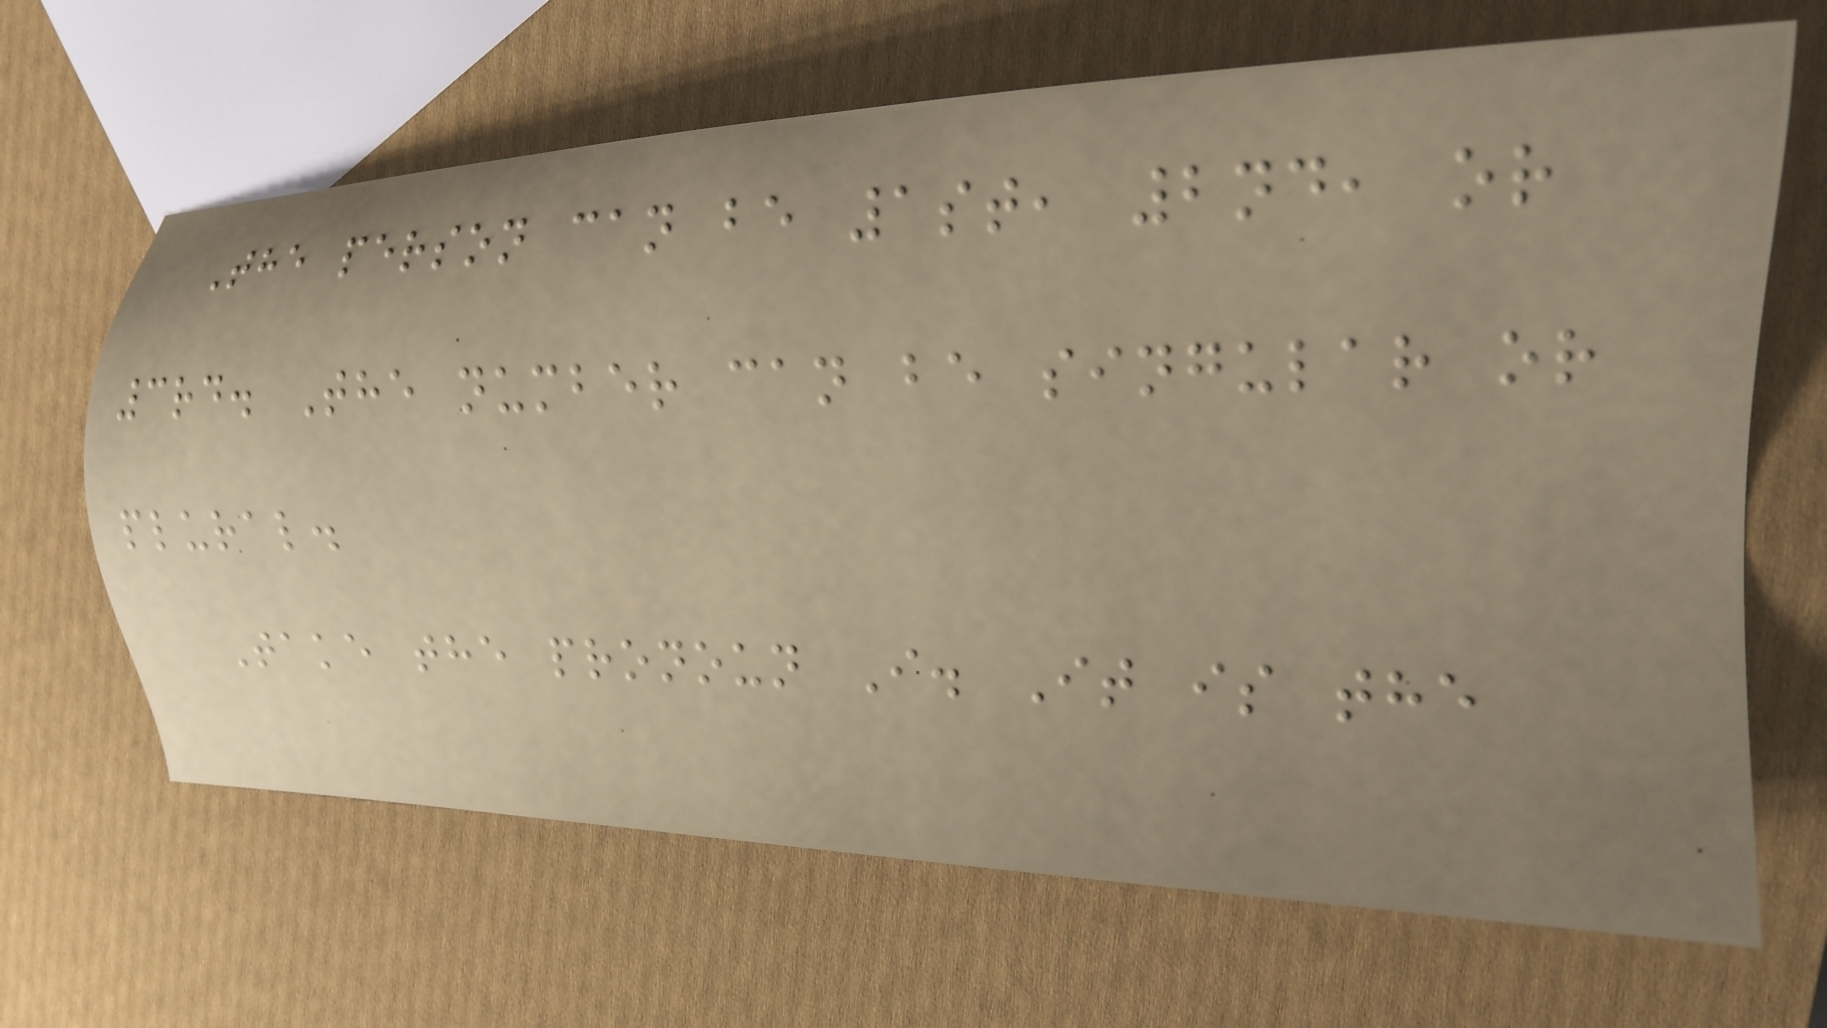The person can be 1st, 2nd, or
3rd. The number can be singular or
plural.
Take the pronoun I. It is the
